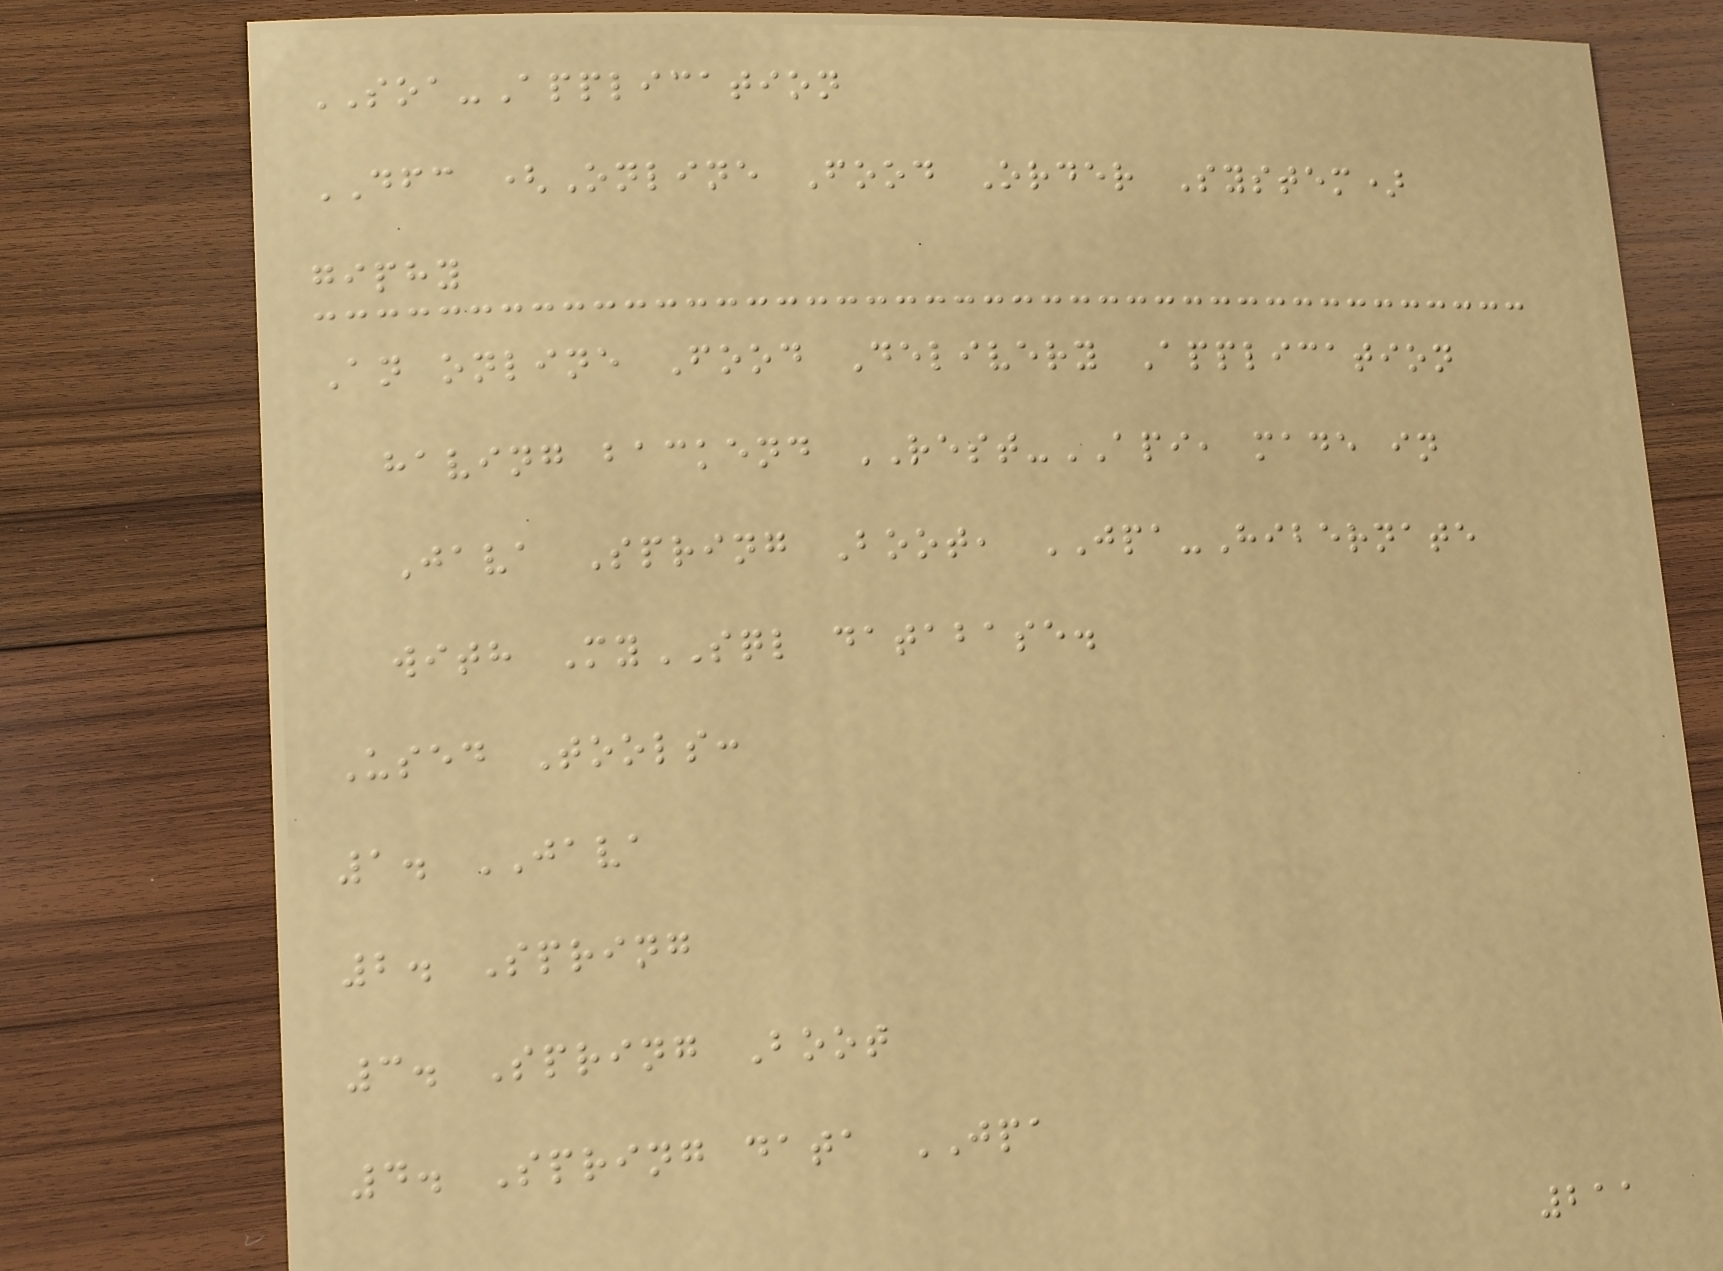SOA-Application
DFC (Online Food Order System)
giphy
An online Food Delivery Application
having backend REST-API, made in
Java Spring Boot, JPA-Hibernate
with MySQL database.
Used Tools:
1. JAVA
2. Spring
3. Spring Boot
4. Spring data JPA
211
